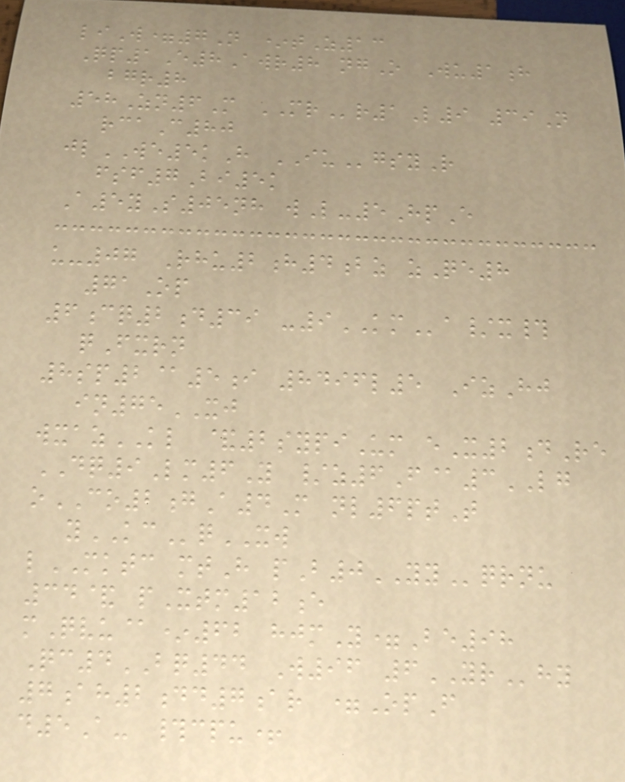liW=7N *tZ13
Qp1E8Awr8 ngO Wu1h
bgr8
58Zn6M MRr1L9 39N
rcaC80
jlWE5kH IUgsyR
fsf7Bi5k
A5yS05nh wL-5HpE
u-07 Rhu2h4bz zQe8
71Op
6cq2d39 -9KMa/x#
qFxrn
8sp2@5i 8496l5 IzHj
in75XJ
wxazKL &2sypiUm eX2dRe
DQ9Lm6Y /z6F@3LG
oCO2gA4M nl6ptT
yKCqXW
lMKTC mtH pB0YYqrnu
34& pXtm12e
mQvu@*62 hjmY=Be98
Qc4BQ44 W96 6YRhy
7ah2dd7ar =OpF
d5A- #cpu+
